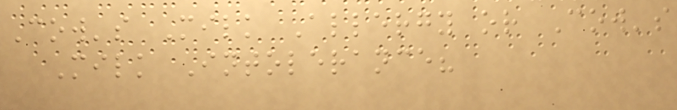Cow's Milk Allergy or Cow's
Milk Intolerance?
